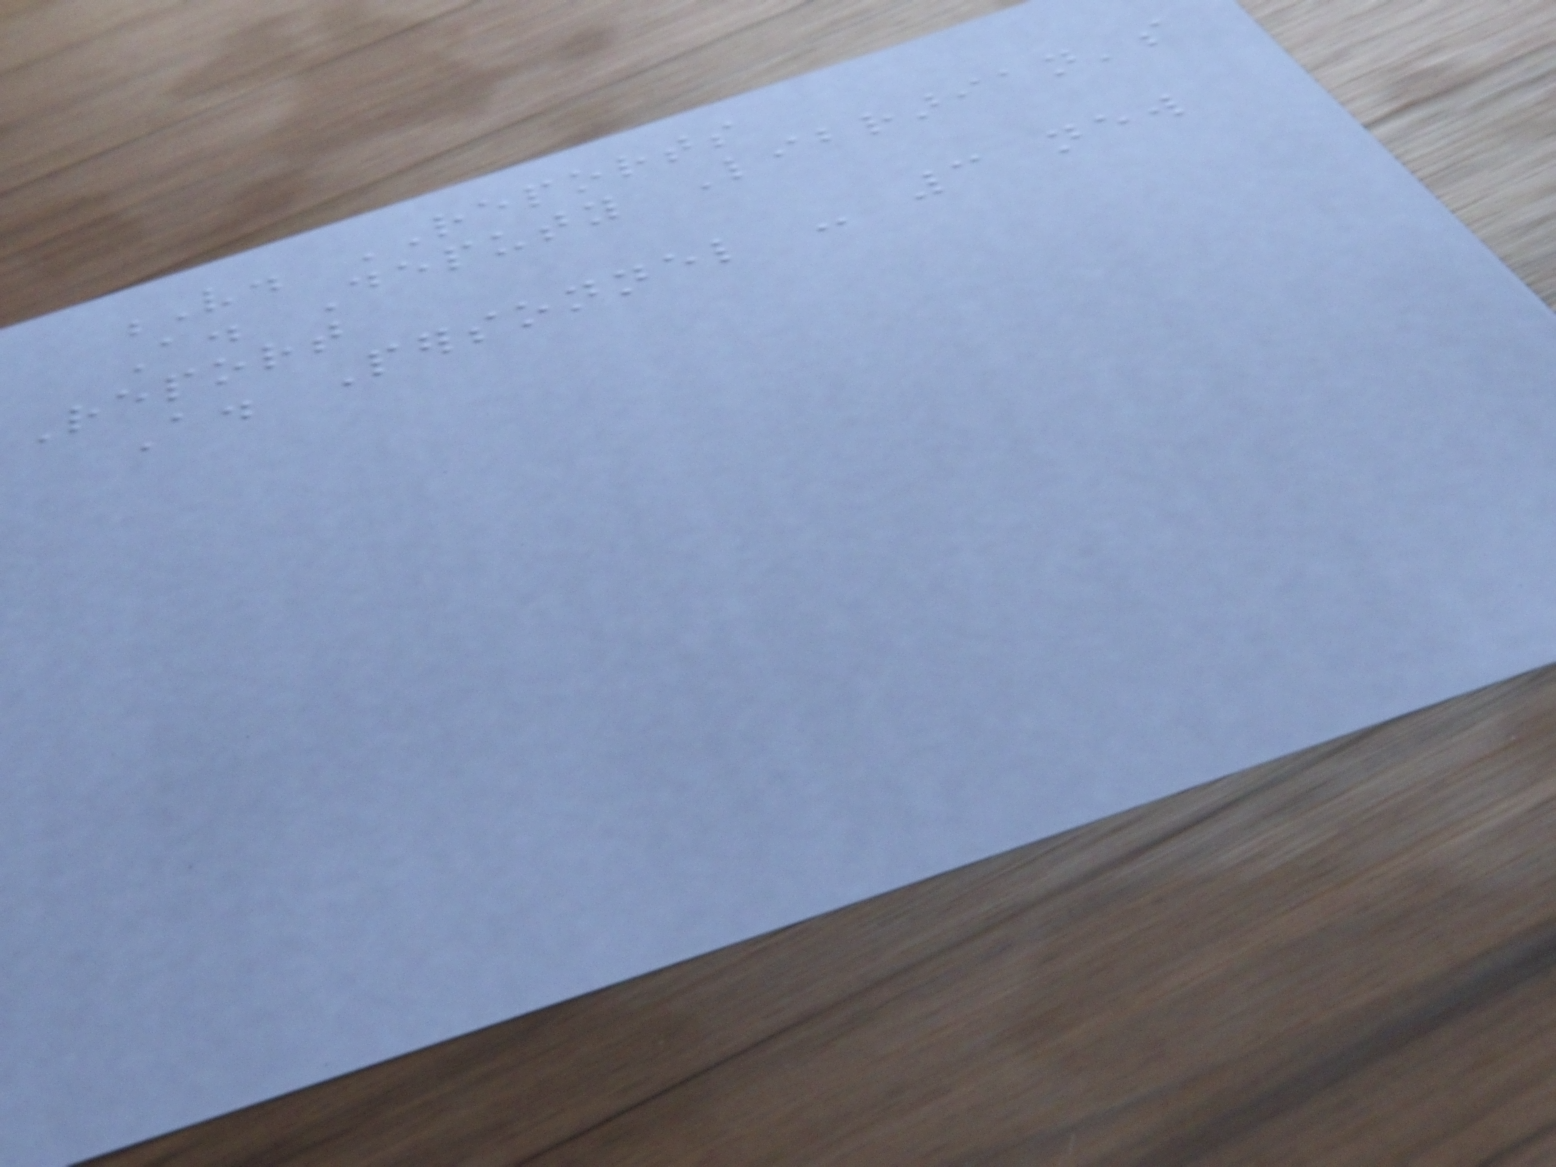V. REPORTS
A. Deputy Librarian's
Report
A. Personnel - 3 new
